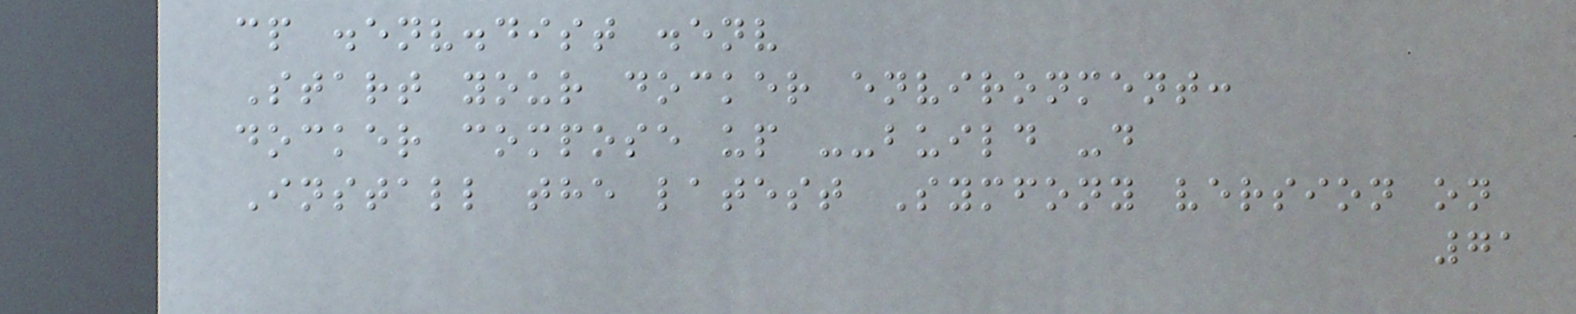cp .env.dist .env
Start your docker environment:
docker compose up --build -d
Install the latest Symfony version on
71
